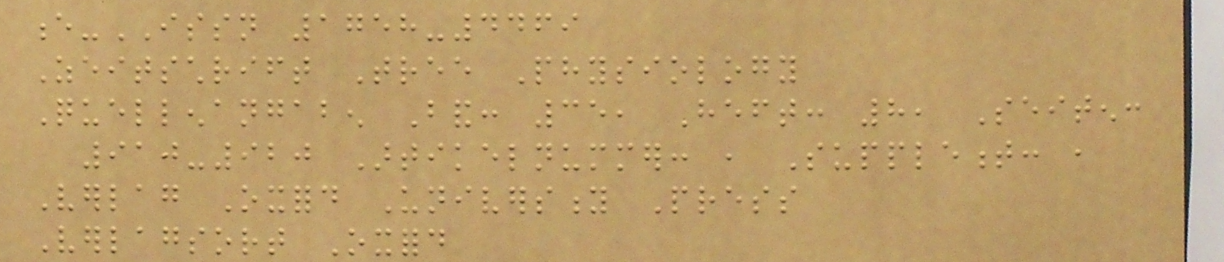e-ISSN 1758-4469
Zeitschrift Tree Physiology
Quellenangaben Band: 35, Heft: 8, Seiten:
910-920 Artikelnummer: , Supplement: ,
Verlag Oxford University Press
Verlagsort Oxford
